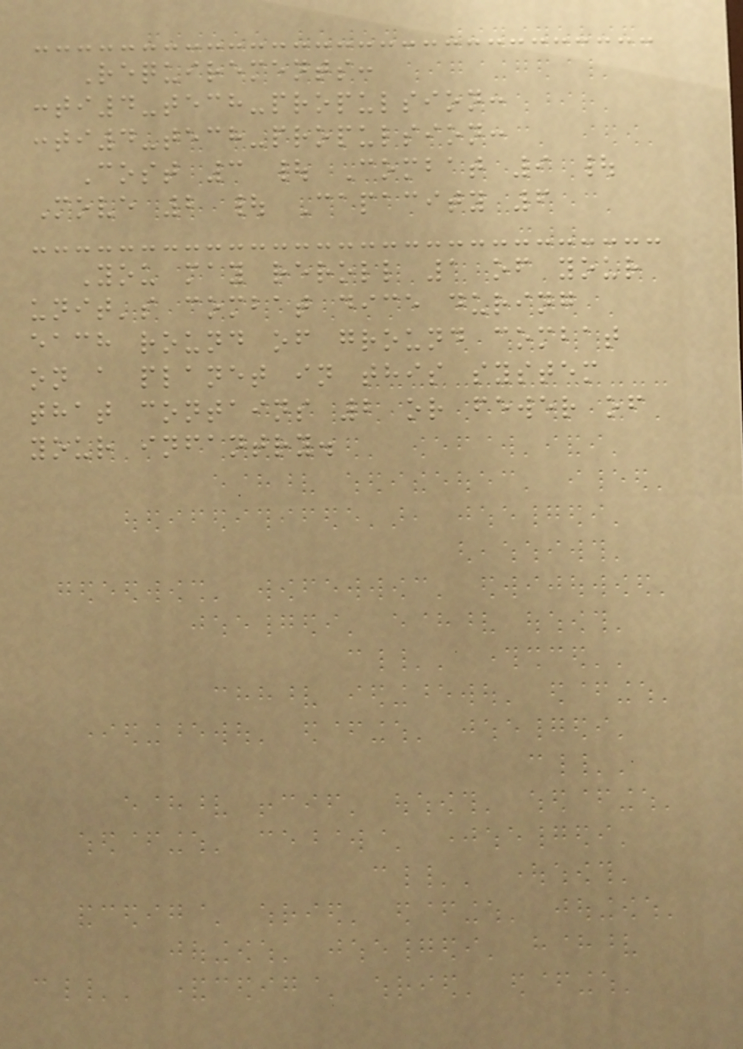Requirements:
:ti4-tech-propulsion:
:ti4-tech-propulsion:
Cost 3 | Combat 9 |
Move 2 | Capacity 6
You may reroll 1 of your
unit's combat dice during
each round of ground combat
on a planet in this system
that contains 2 or fewer of
your infantry.
